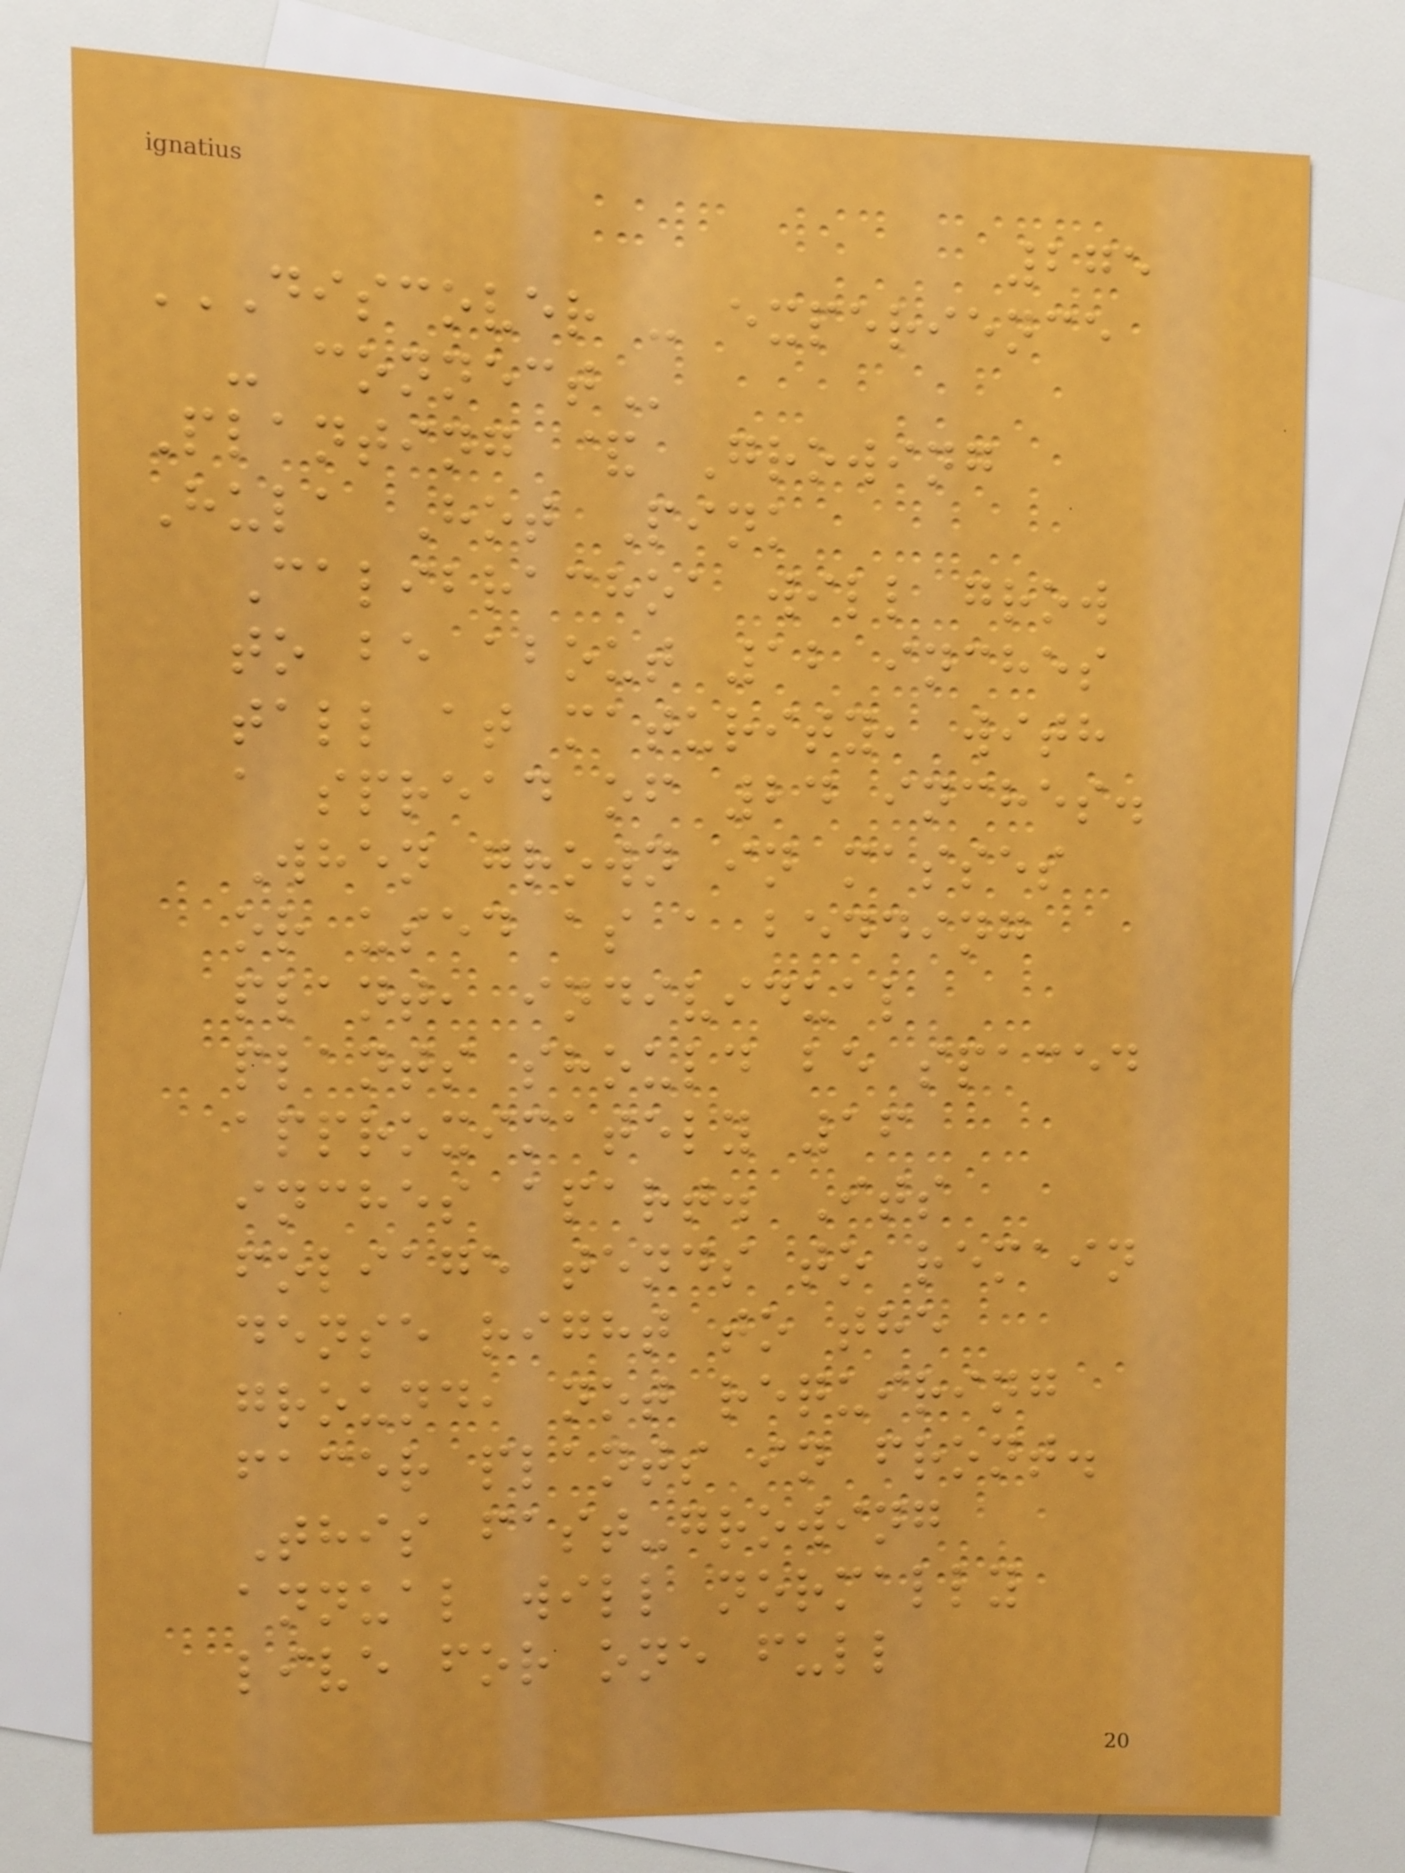275
DISCOVER - EXPERIENCE
- CONNECT
Planting & Growing
Hula Hot Pink
Calibrachoa will grow
to be about 12 inches
tall at maturity, with
a spread of 24 inches.
When grown in masses
or used as a bedding
plant, individual
plants should be spaced
approximately 16
inches apart. Its
foliage tends to remain
dense right to the
ground, not requiring
facer plants in front.
This fast-growing
annual will normally
live for one full
